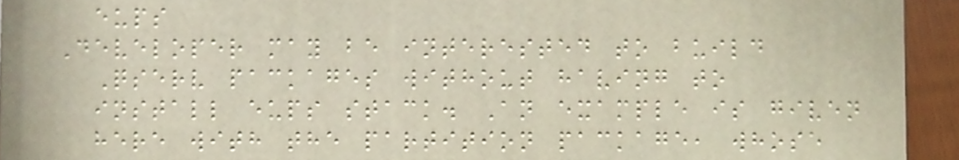eups
Developer may be interested to build
Qserv packages without having to
install eups stack. An example is given
here with the partition package, whose
